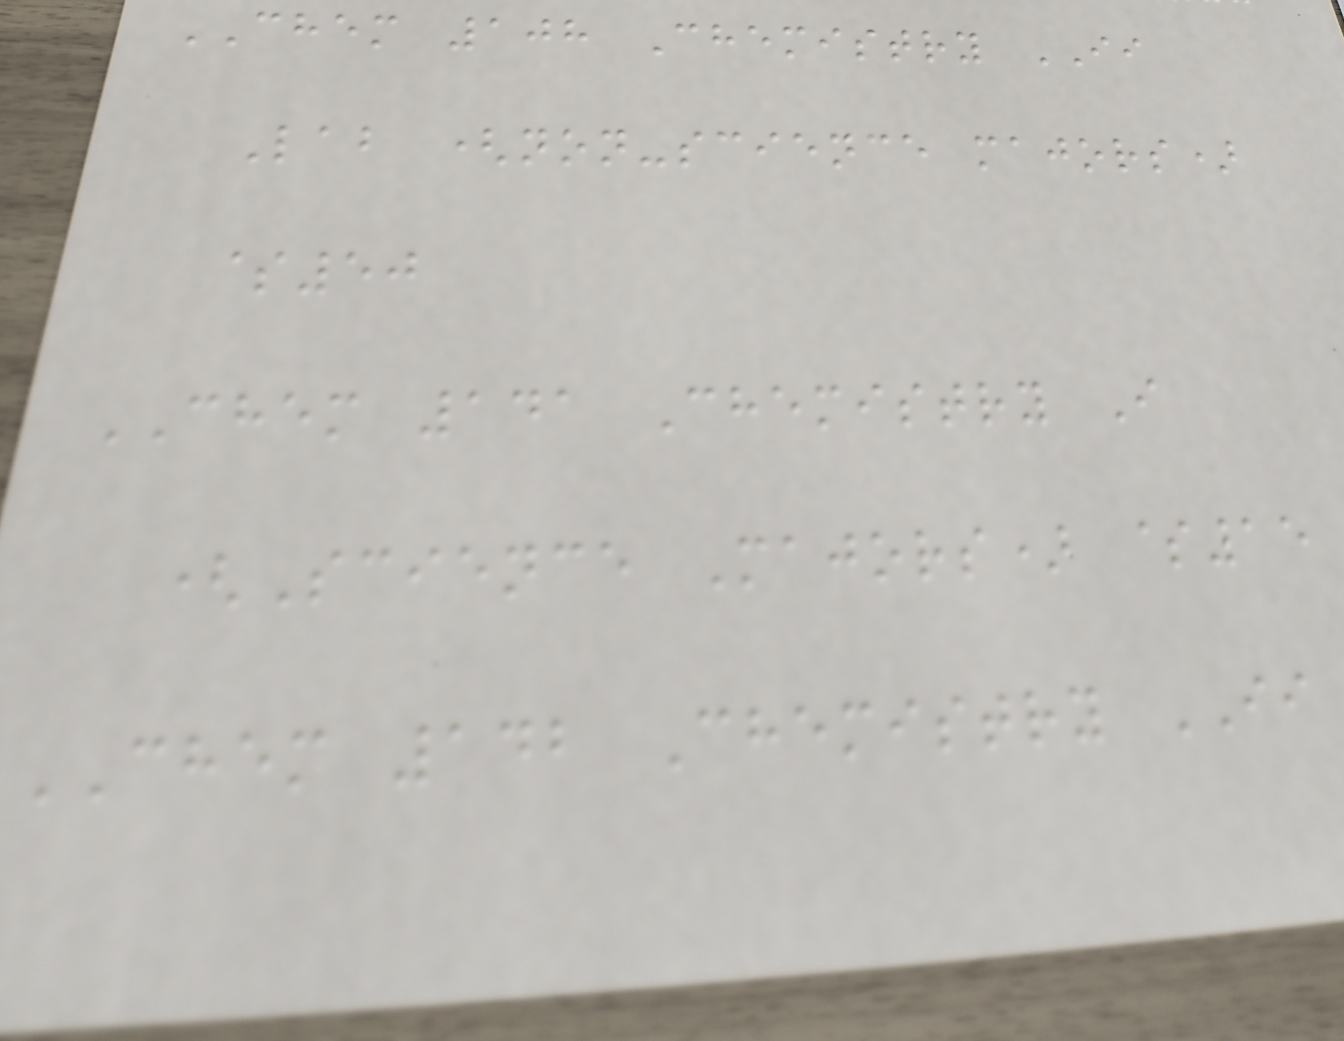CHEM 108 Chemistry II
Lab (non-science majors)
$50
CHEM 141 Chemistry I
(Science Majors) $15
CHEM 142 Chemistry II
